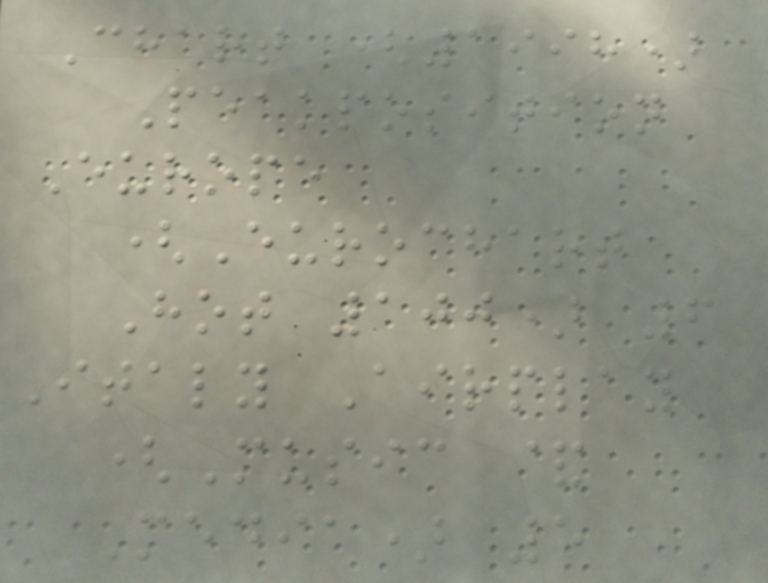Chart (1998)
Peakposition
Europe
(Eurochart
Hot 100) 6
Italy Airplay
(Music &
Media) 5
